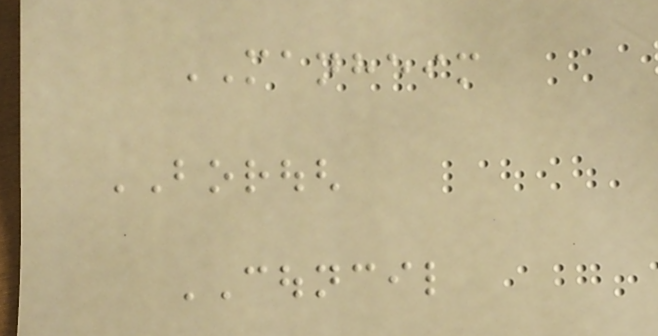MANHEIM
BOROUGH
COUNCIL
